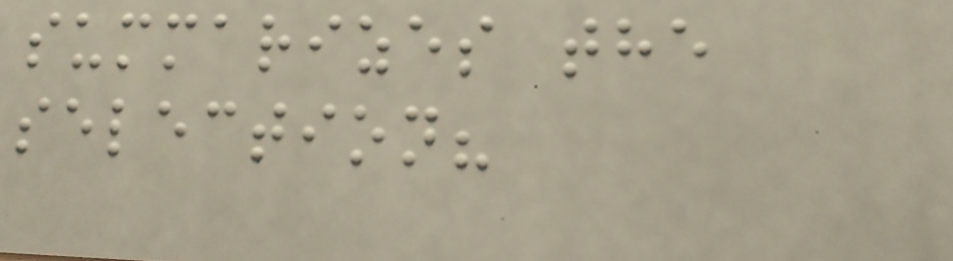summarizes the
selection?
